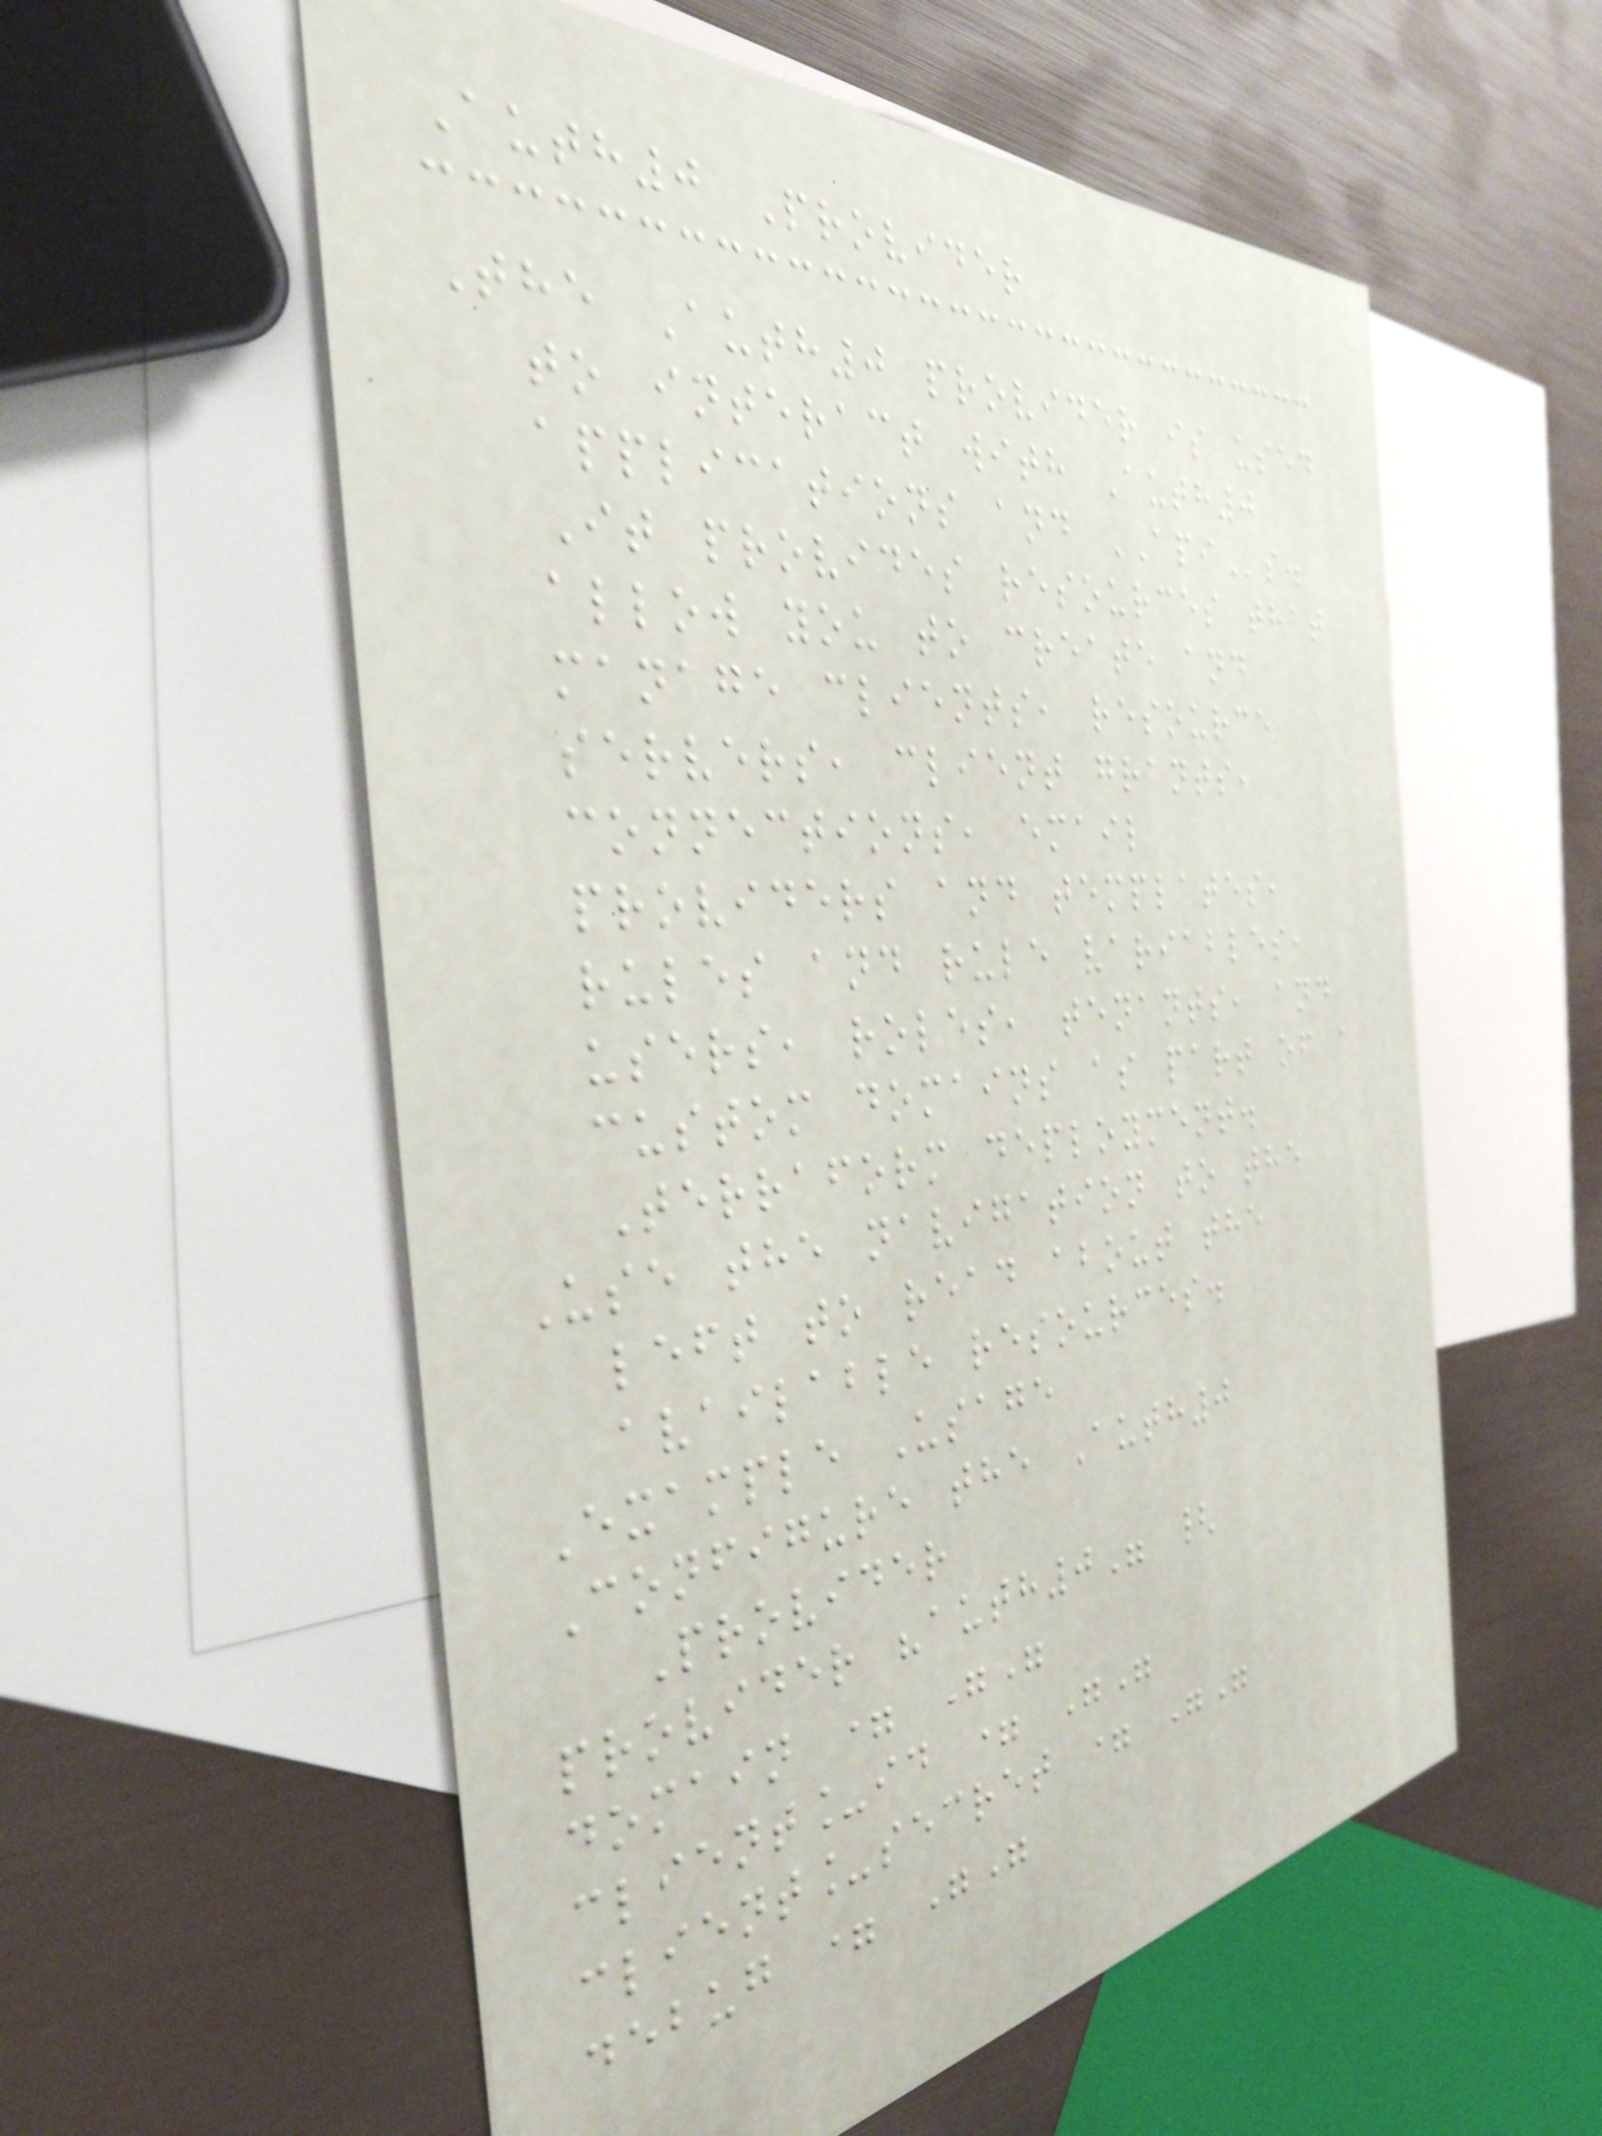Auth0 Provider
The Auth0 provider is used
to interact with Auth0
applications and APIs.
It provides resources that
allow you to create and
manage clients, resource
servers, client grants,
connections, email
providers and templates,
rules and rule variables,
users, roles, tenants, and
custom domains as part of a
Terraform deployment.
Use the navigation to the
left to read about the
available resources.
Example Usage
Configure the Auth0
Provider
provider "auth0" {
domain = ""
client_id = ""
client_secret = ""
debug = ""
